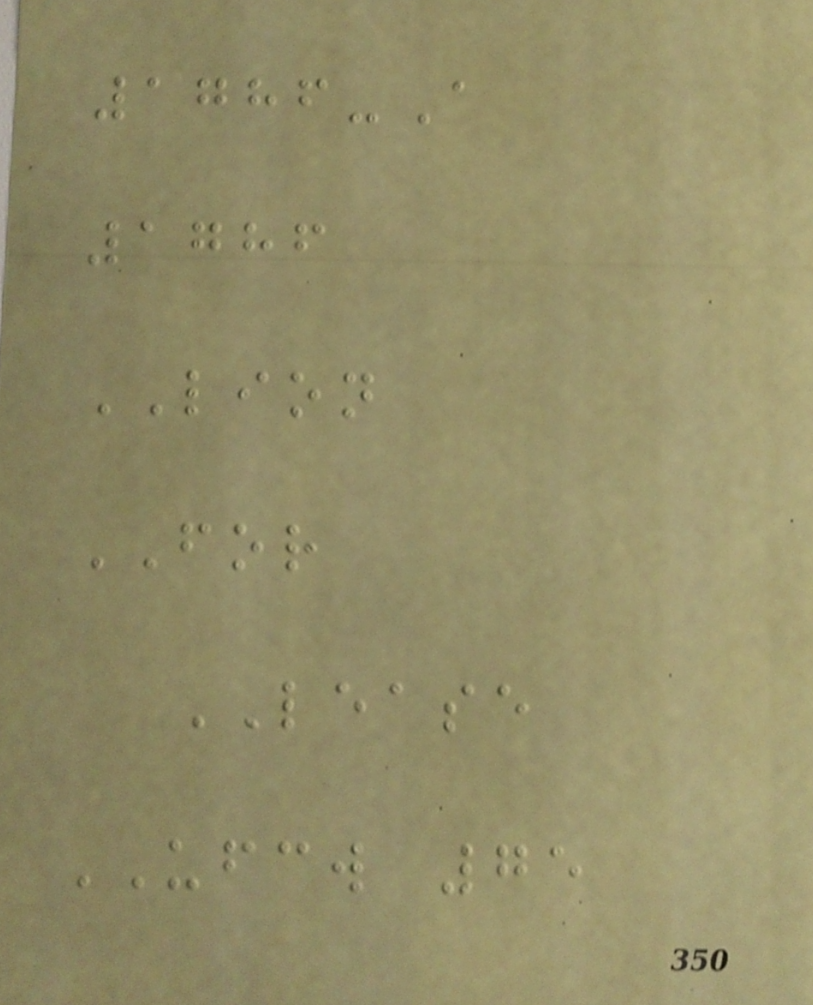1786-A
1786
LION
FOR
LEASE
UFCW 75
